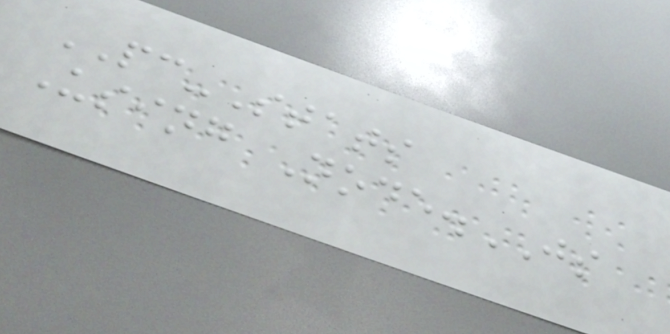PC-Stats
Using Node.JS
